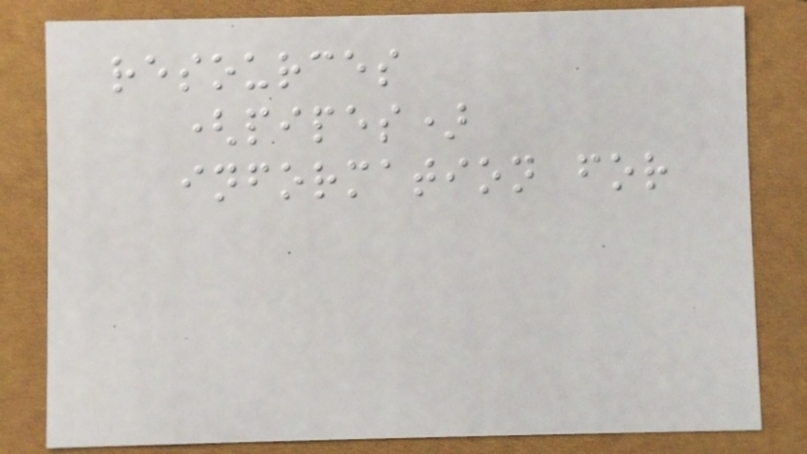resources
(pipes)
information for
